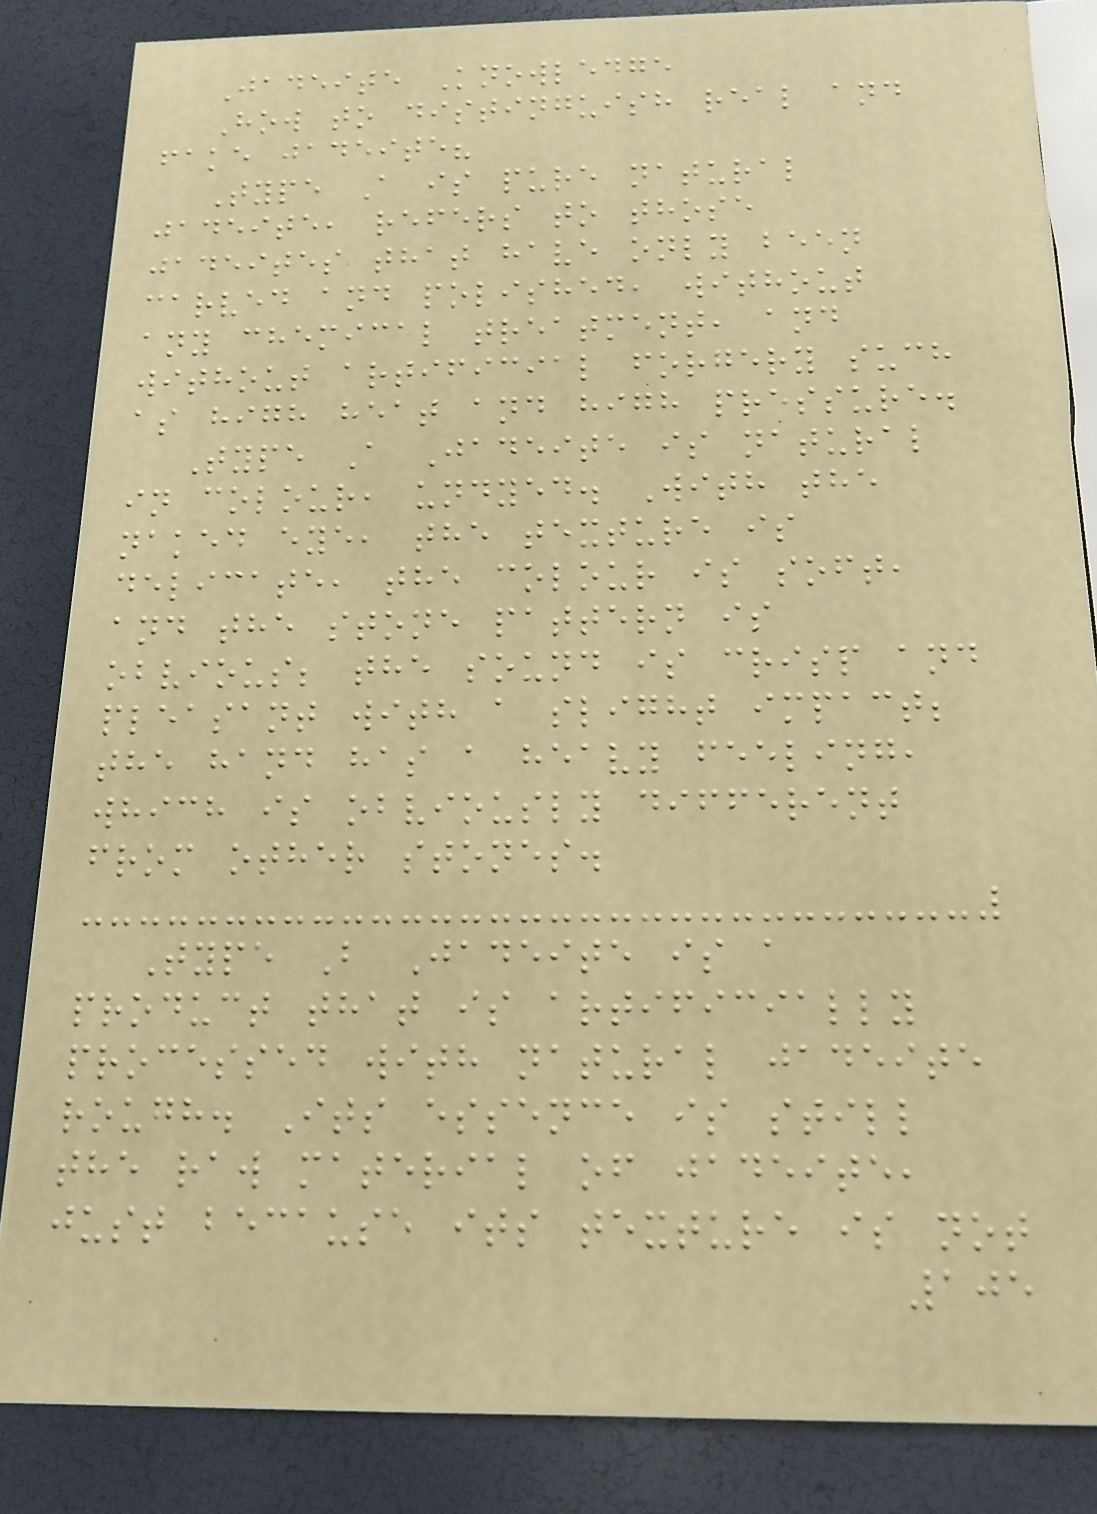Jadeite Knowledge
How to distinguish real and
fake jadeite?
Type A is pure natural
jadeite, refers to those
jadeites that have only been
carved and polished, without
any chemical treatment, and
without artificial forgery such
as high heat and high pressure.
Type A Jadeite is natural
in colour, undyed. With the
naked eye, the texture is
delicate, the colour is soft,
and the stone pattern is
obvious; the sound is crisp and
pleasant with a slight impact;
the hand has a heavy feeling,
which is obviously different
from other stones.
Type B Jadeite is a
product that is artificially
processed with natural jadeite
rough. Its essence is still
the raw material of jadeite,
just because its texture is not
105
